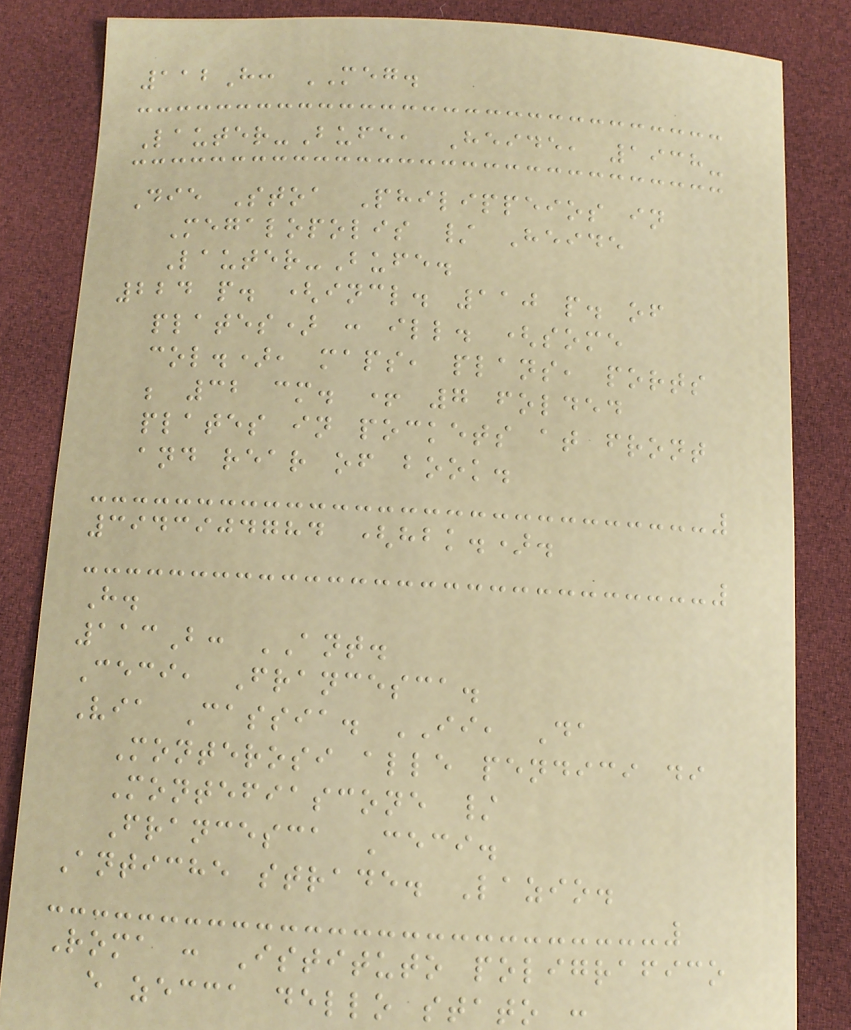112H: MEG.
Lauter-Bufe, Heide, 1938-
Die Stoa Philippeios in
Megalopolis / Heide
Lauter-Bufe.
224 p. (incl. 110 p. of
plates) : ill. (some
col.), maps, plans, ports
; 32 cm. + 7 folded
plates in pockets at front
and rear of book.
3943904784 (hbk.).
H.
113B: ANT.
Ceci, Francesca.
Via Cassia. II, Da
Monterosi alle pendici di
Montefiascone /
Francesca Ceci.
Antiche strade. Lazio.
Roma : Istituto poligrafico
e zecca dello stato :
